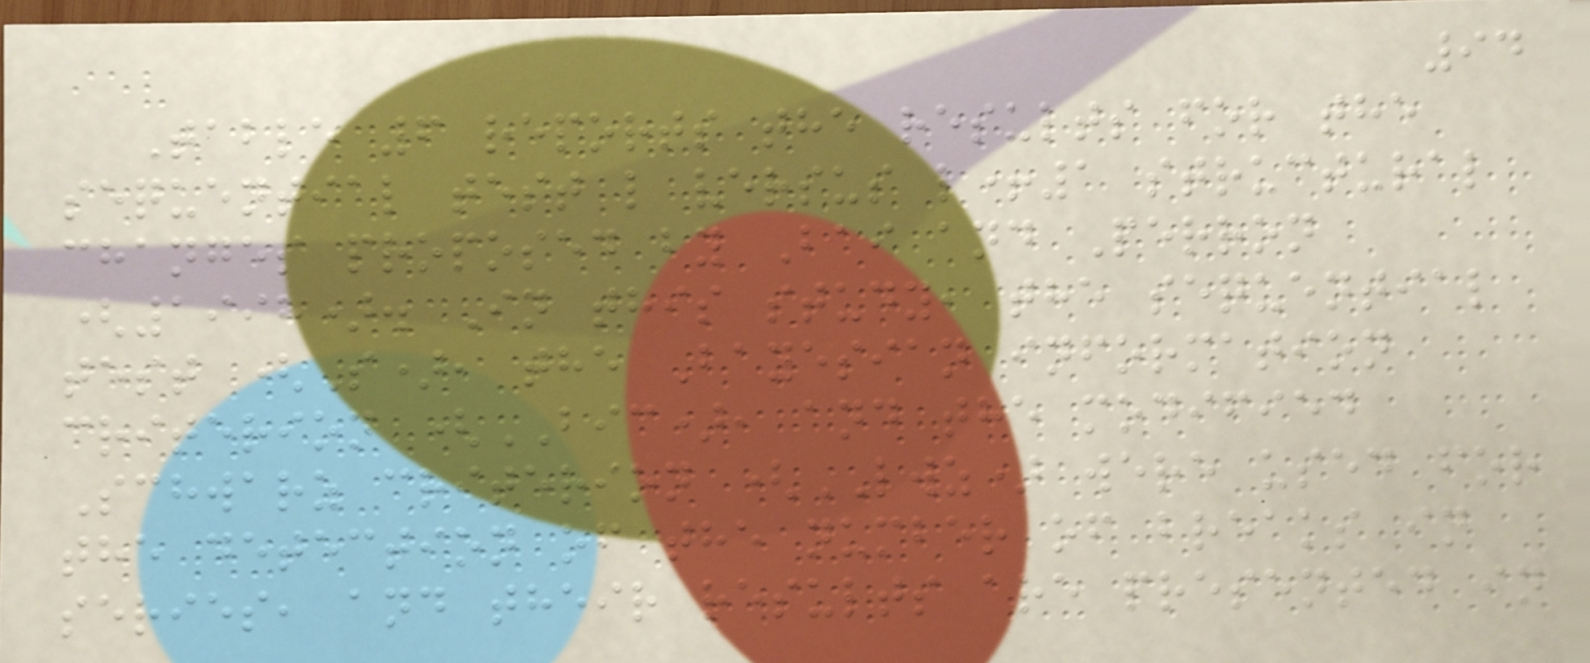94
Table 6 reports the results for the
sequential test l versus l+1 structural
changes proposed by Bai and Perron
(1998). In this study, the sequential
test (S), the Bayesian information
criterion (BIC), and the modified
Schwarz criterion (LWZ) were used for
the detection of the number of breaks in
series, and their results are presented in
